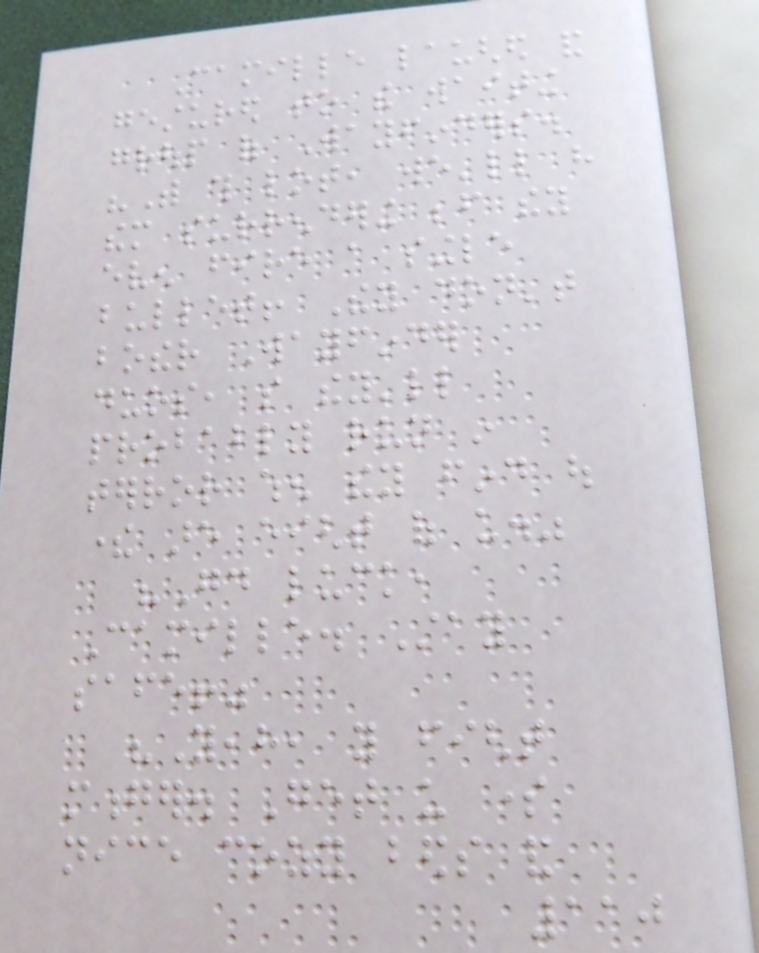Camille laughed and
gestured to the waiting
group of Wayfinders.
"With this lot, we'll have
them surrendering before they
even fire a single
bullet! They don't
bother Wayfinder
duos, so they'll
probably run in
terror when they find out
there are eight of us."
"Good luck,
Camille. Stay
safe!"
"Yeah, you fight
monger. Get us some
nice cozy beds and
110
